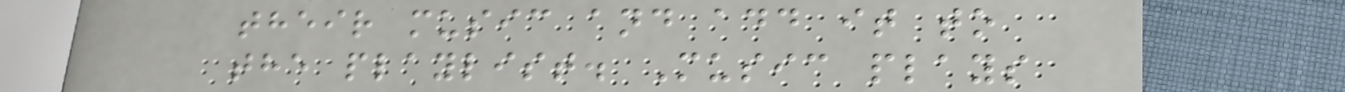their music and add it to
the playlist. Music plays
